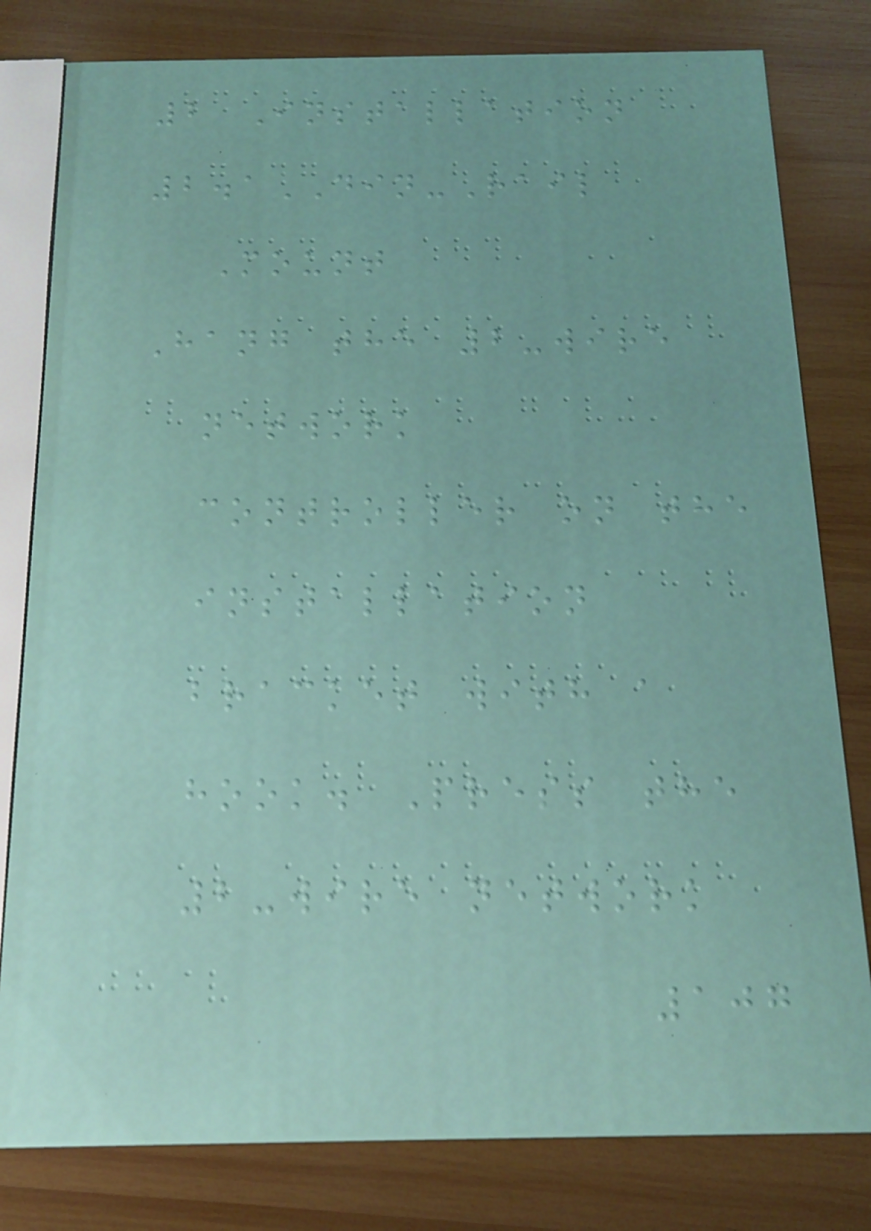2 Installation
2.1DIN-Rail
Mount
Hang the 2-wire
network
controller on the
installation
bracket with a
hook. Press the
2-wire network
107
